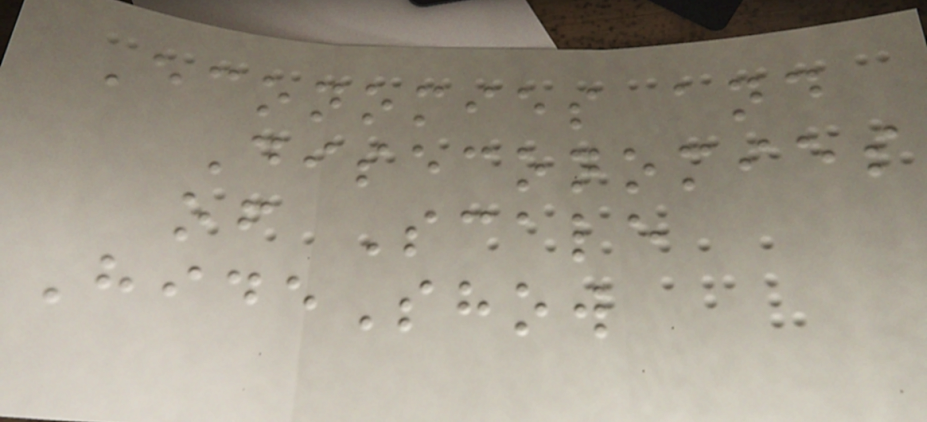Economies and
Diseconomies
of Scale
HideShow
